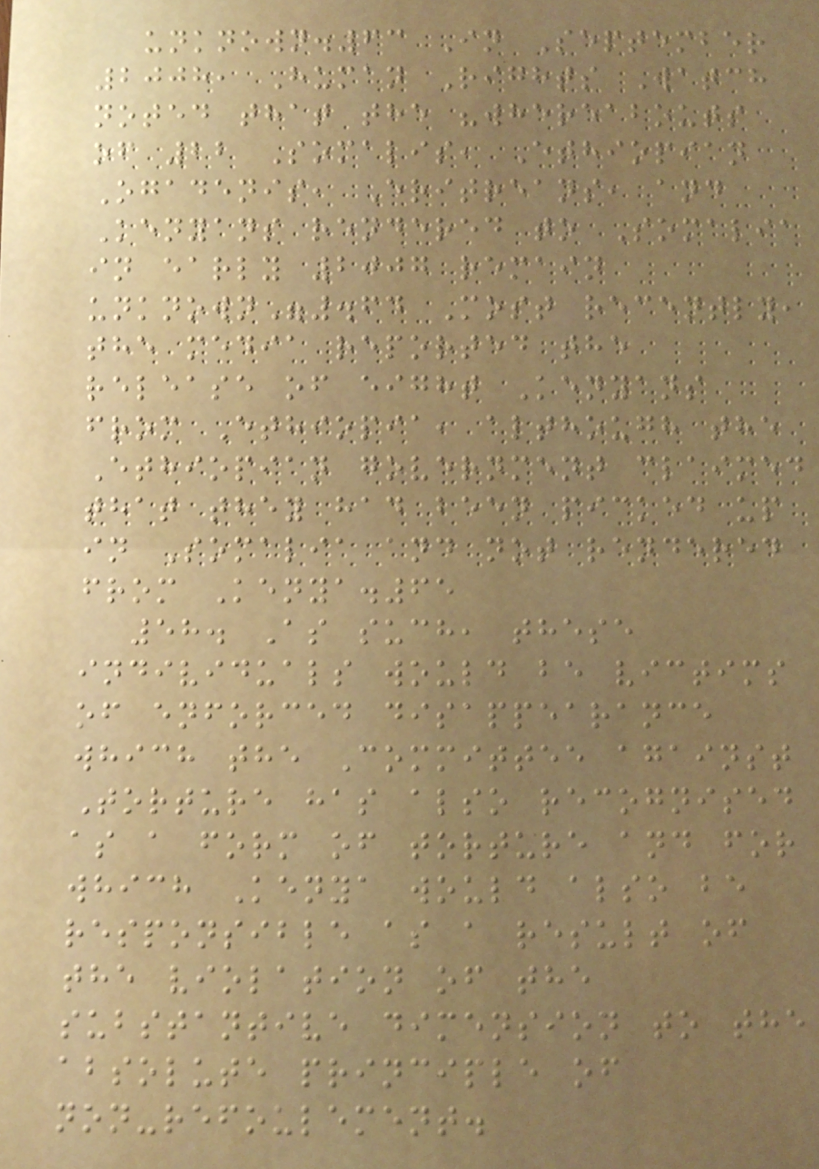unknown.63 In September
2008, Human Rights Watch
noted that the "whereabouts
of 22 Somalis, Ethiopian
Ogadenis, Eritreans, and
Kenyans rendered to Somalia
in early 2007 remain
unknown".64 Most recently,
the media reported the
release of eight Kenyans
from Ethiopia, although the
Ethiopian government claimed
that they had been picked up
in Somalia and not rendered
from Kenya.65
58. As such, these
individuals would be victims
of enforced disappearance
which the Committee against
Torture has also recognised
as a form of torture and for
which Kenya would also be
responsible as a result of
the violation of the
substantive dimension to the
absolute principle of
non-refoulement.
